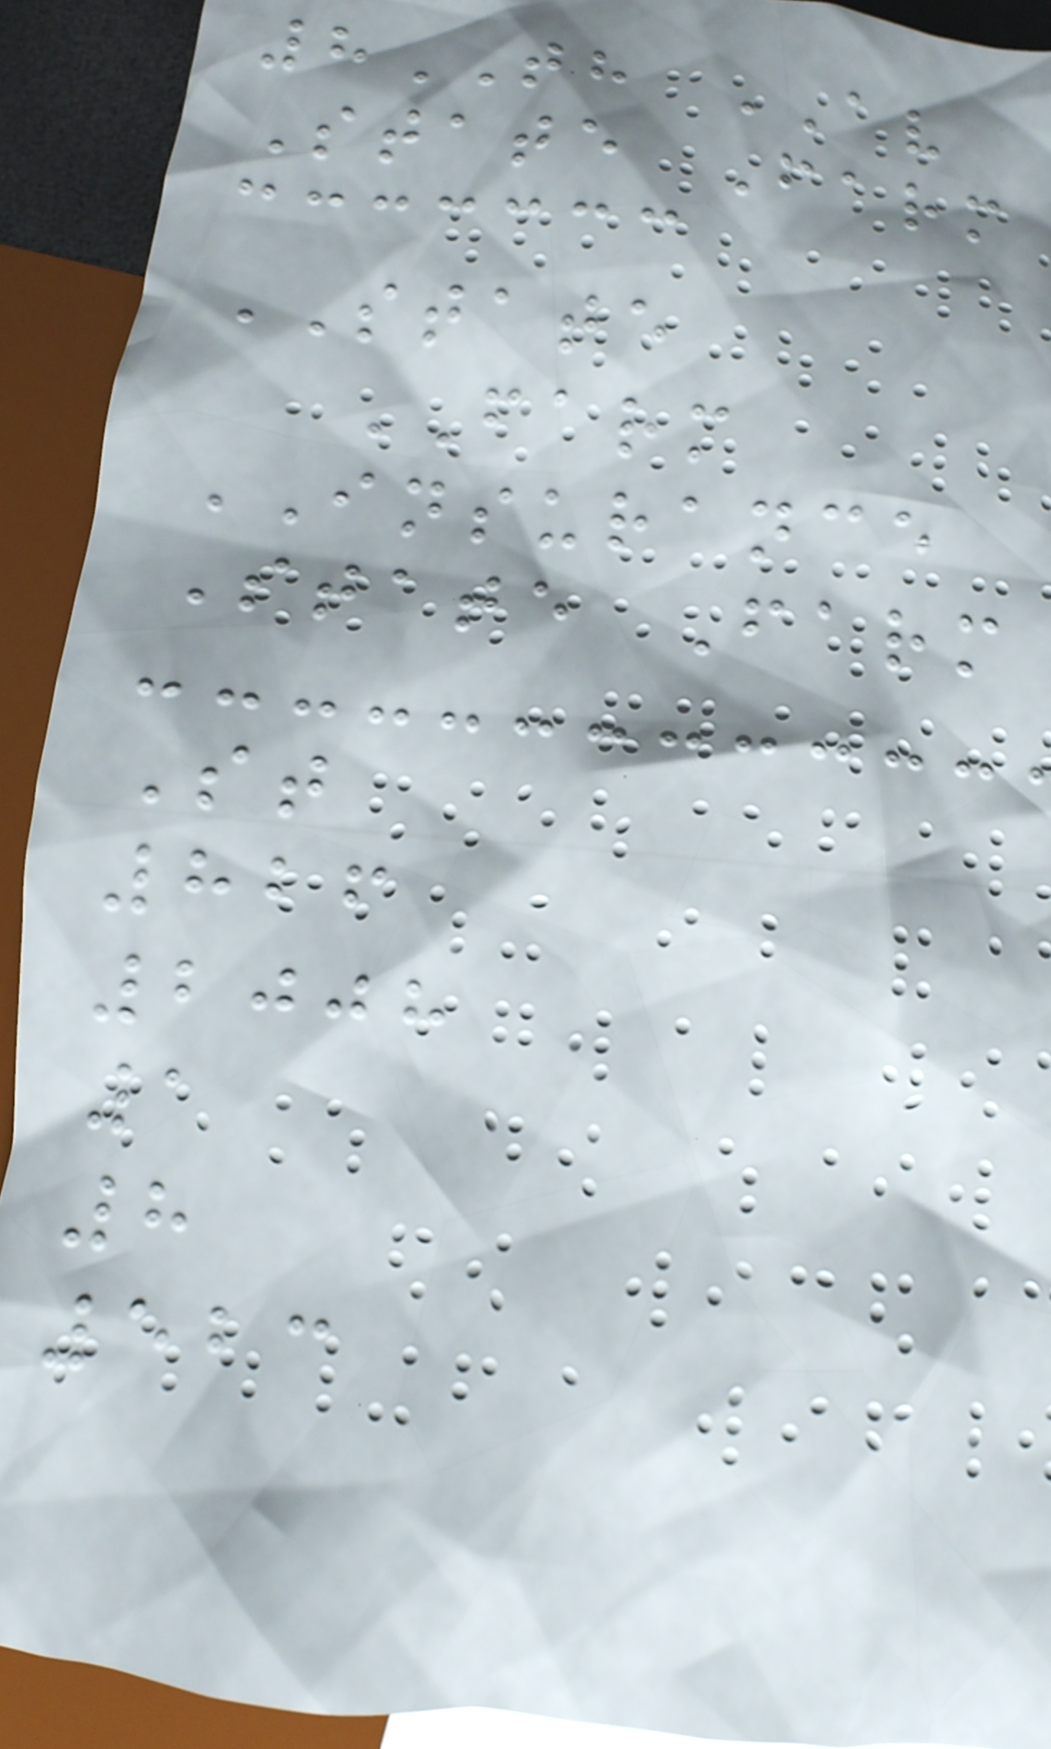8TH AV
State Farm
STATE
FARM
INSURANCE
State Farm
St
826
2008
1
8
523
